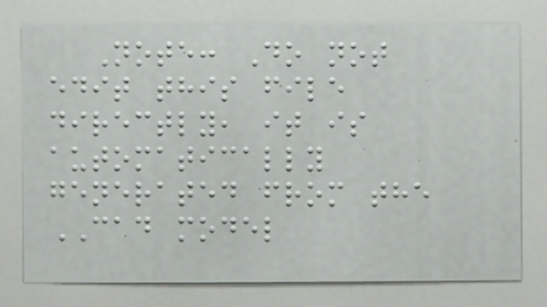Note: Do not
edit this file
directly, it is
automatically
generated from the
CAD model
